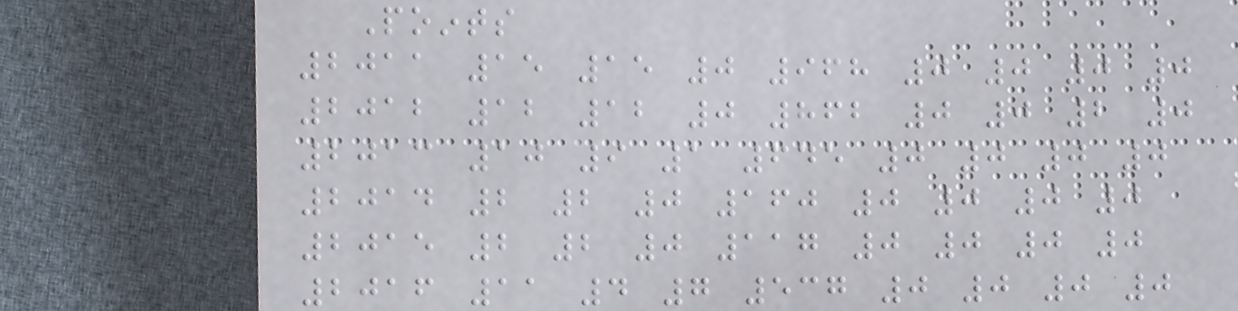Points
2011 15 15 0 968 0 0 0 0
2012 12 12 0 862 0 0 2 0
2013 10 9 1 645 0 0 0 0
2014 2 2 0 160 0 0 0 0
2015 2 2 0 117 0 0 0 0
2016 11 4 7 537 0 0 0 0
